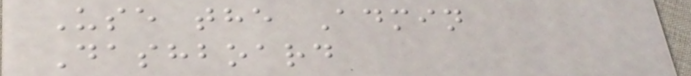Use the Admin
Dashboard
